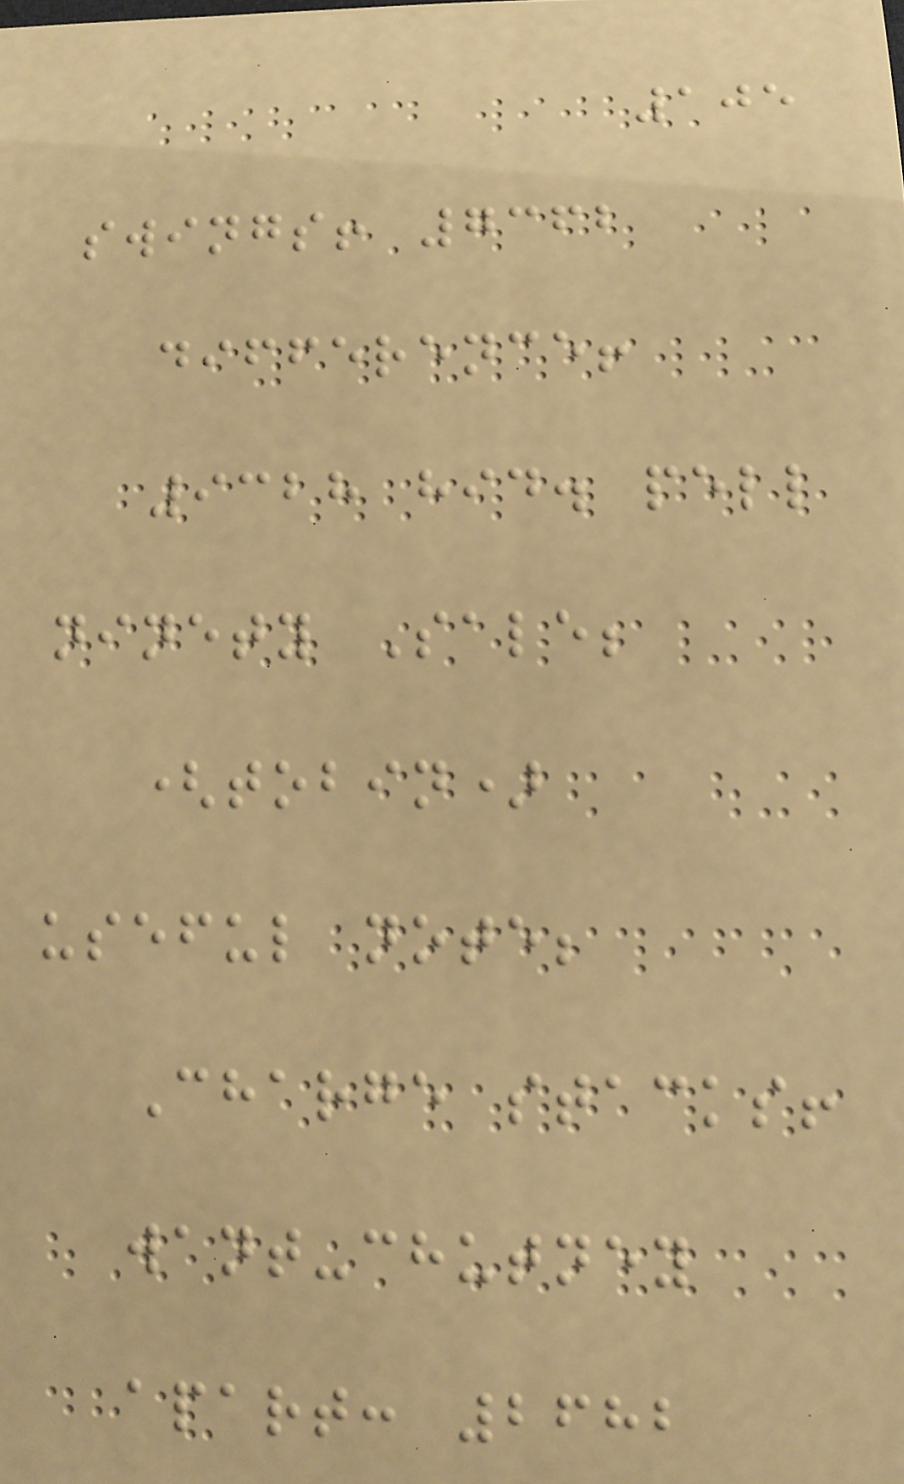105
swings! 7362
difference!
9328 hid. pell
ninety Sale;
(tobin)
useful note;
Charge stacks!
want-chutney
apart: 2682
